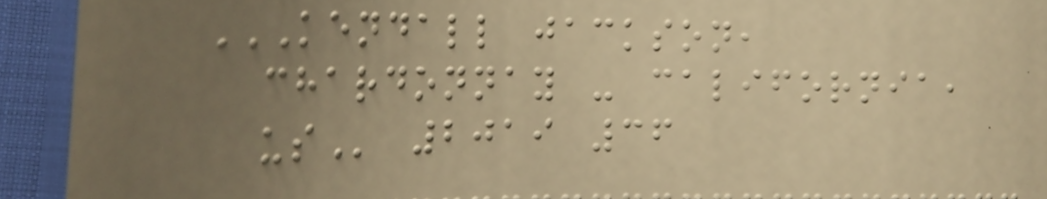KENDALL JACKSON,
CHARDONNAY - CALIFORNIA,
US 2019 36
